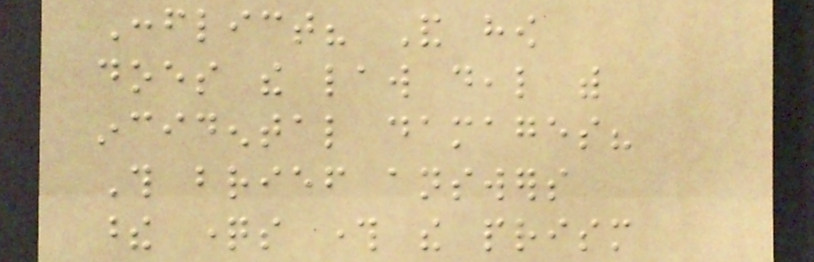Conflict? And how
does the law deal with
incidental damages?
This brief answers
these questions through the prism
